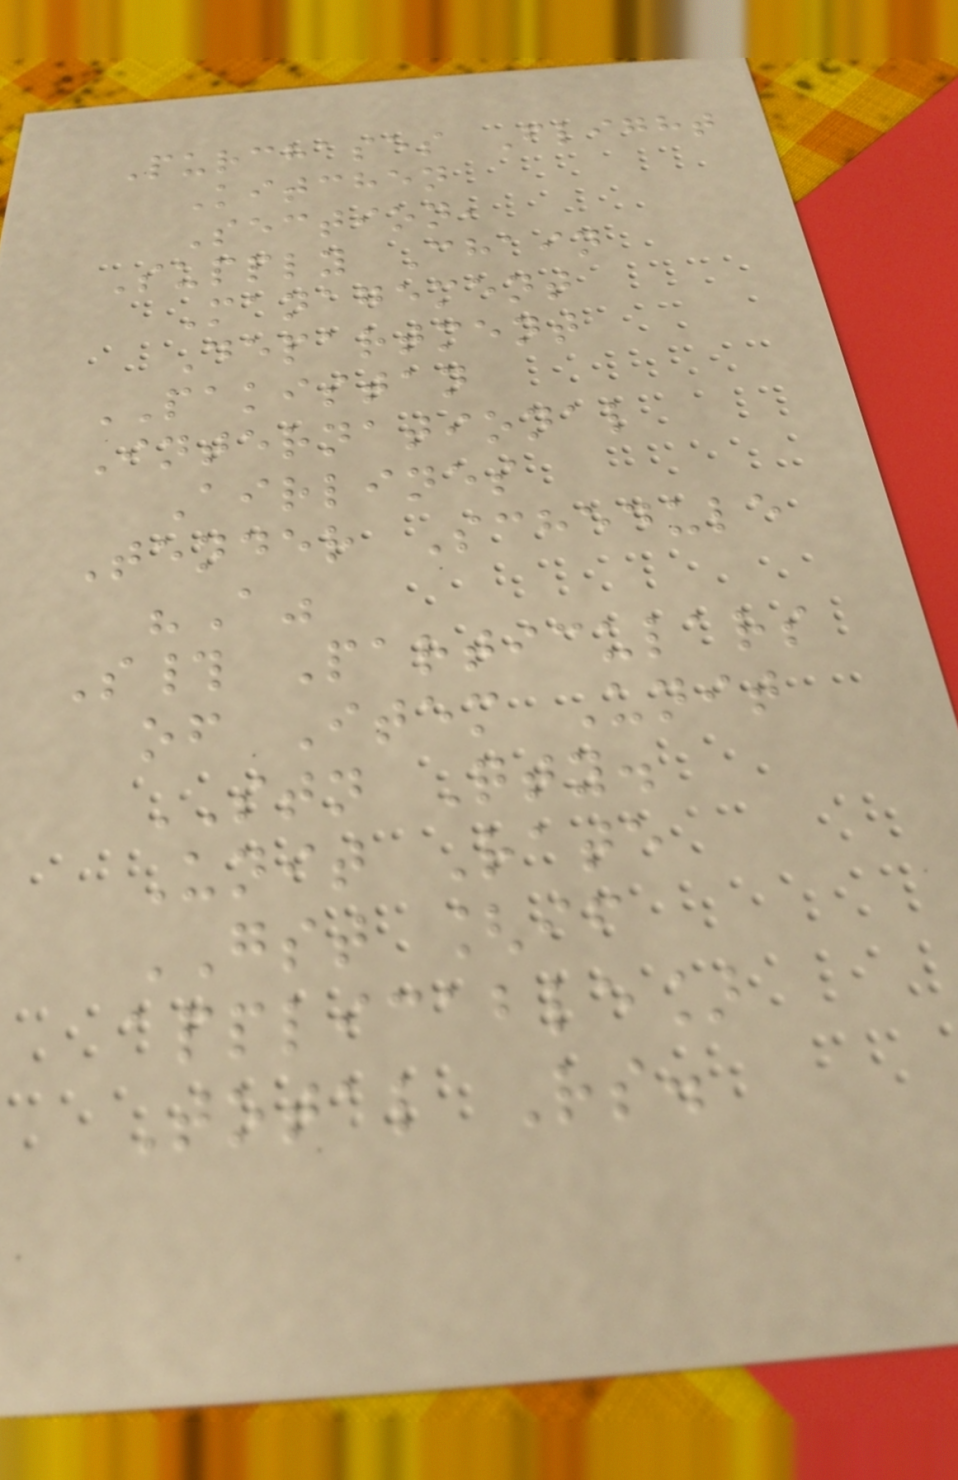Purchases Flight
Kitchen
Section,
Supply Chain
Management
Department
PAKISTAN
International
Airlines
Tender Schedule
"A"
S# Particulars
of Item Unit
STN Qty.
Unit Rate
GST [if
applicable]
Total Rs.
